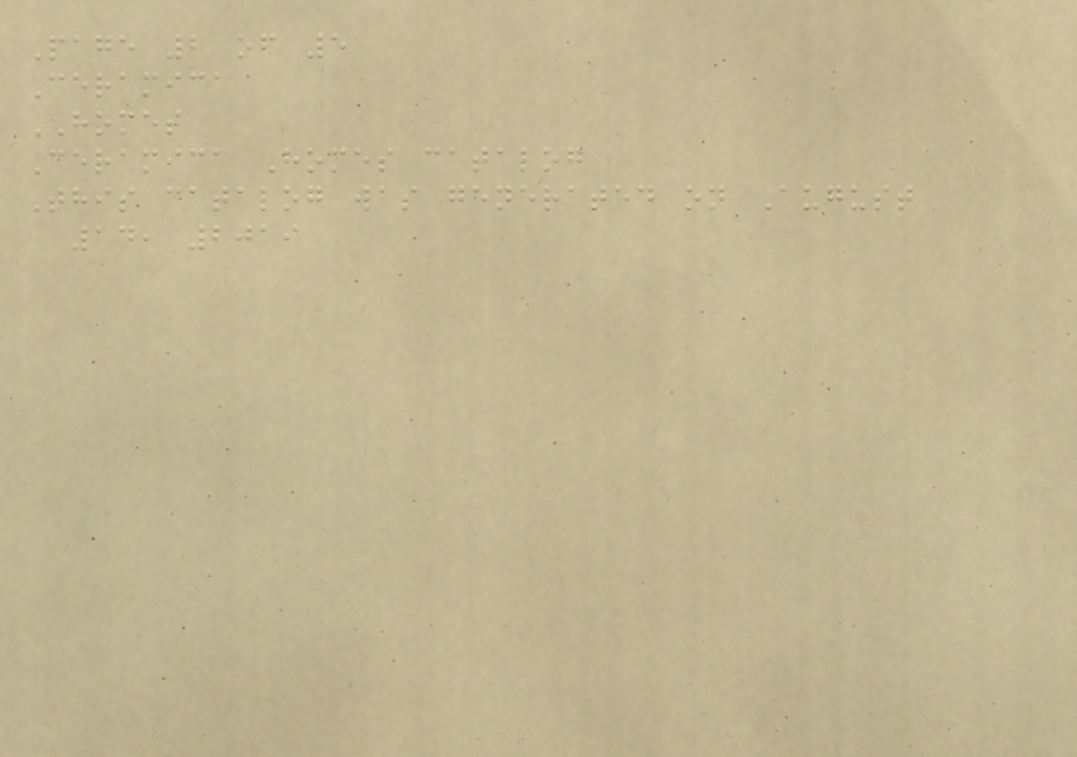Page 2 of 5
Ceramica
HOMES
Ceramica Homes catalog
This catalog was generated on August
14, 2019
